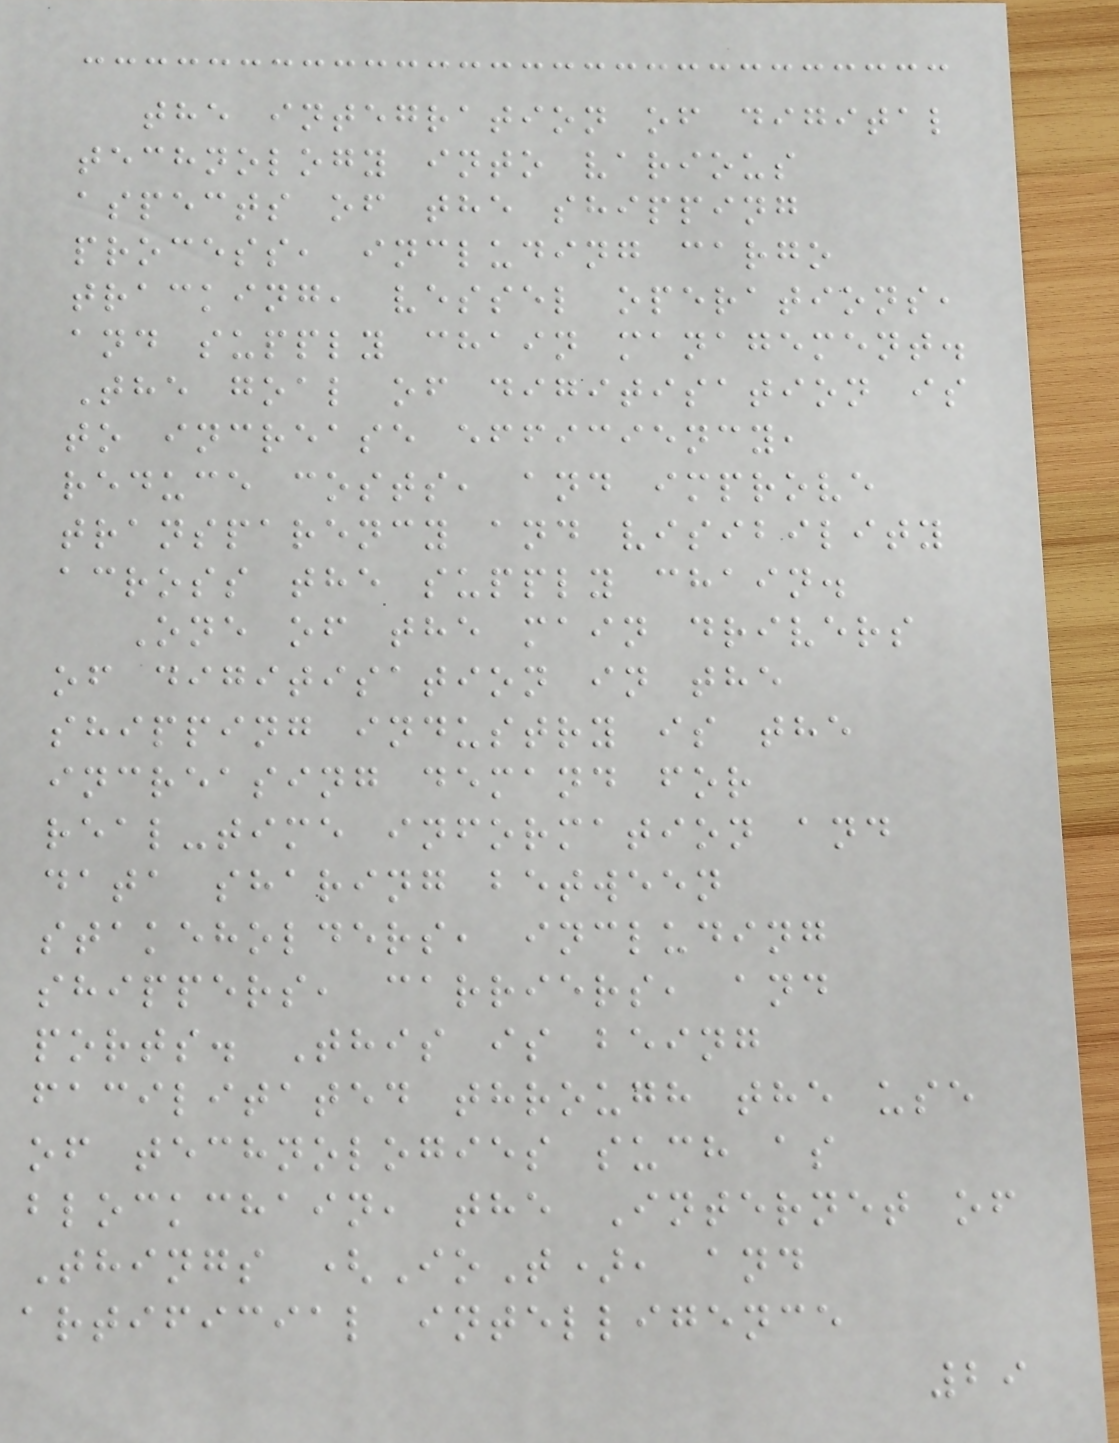the integration of digital
technology into various
aspects of the shipping
process, including cargo
tracking, vessel operations,
and supply chain management.
The goal of digitisation is
to increase efficiency,
reduce costs, and improve
transparency and visibility
across the supply chain.
One of the main drivers
of digitisation in the
shipping industry is the
increasing demand for
real-time information and
data sharing between
stakeholders, including
shippers, carriers, and
ports. This is being
facilitated through the use
of technologies such as
blockchain, the Internet of
Things (IoT), and
artificial intelligence
29
